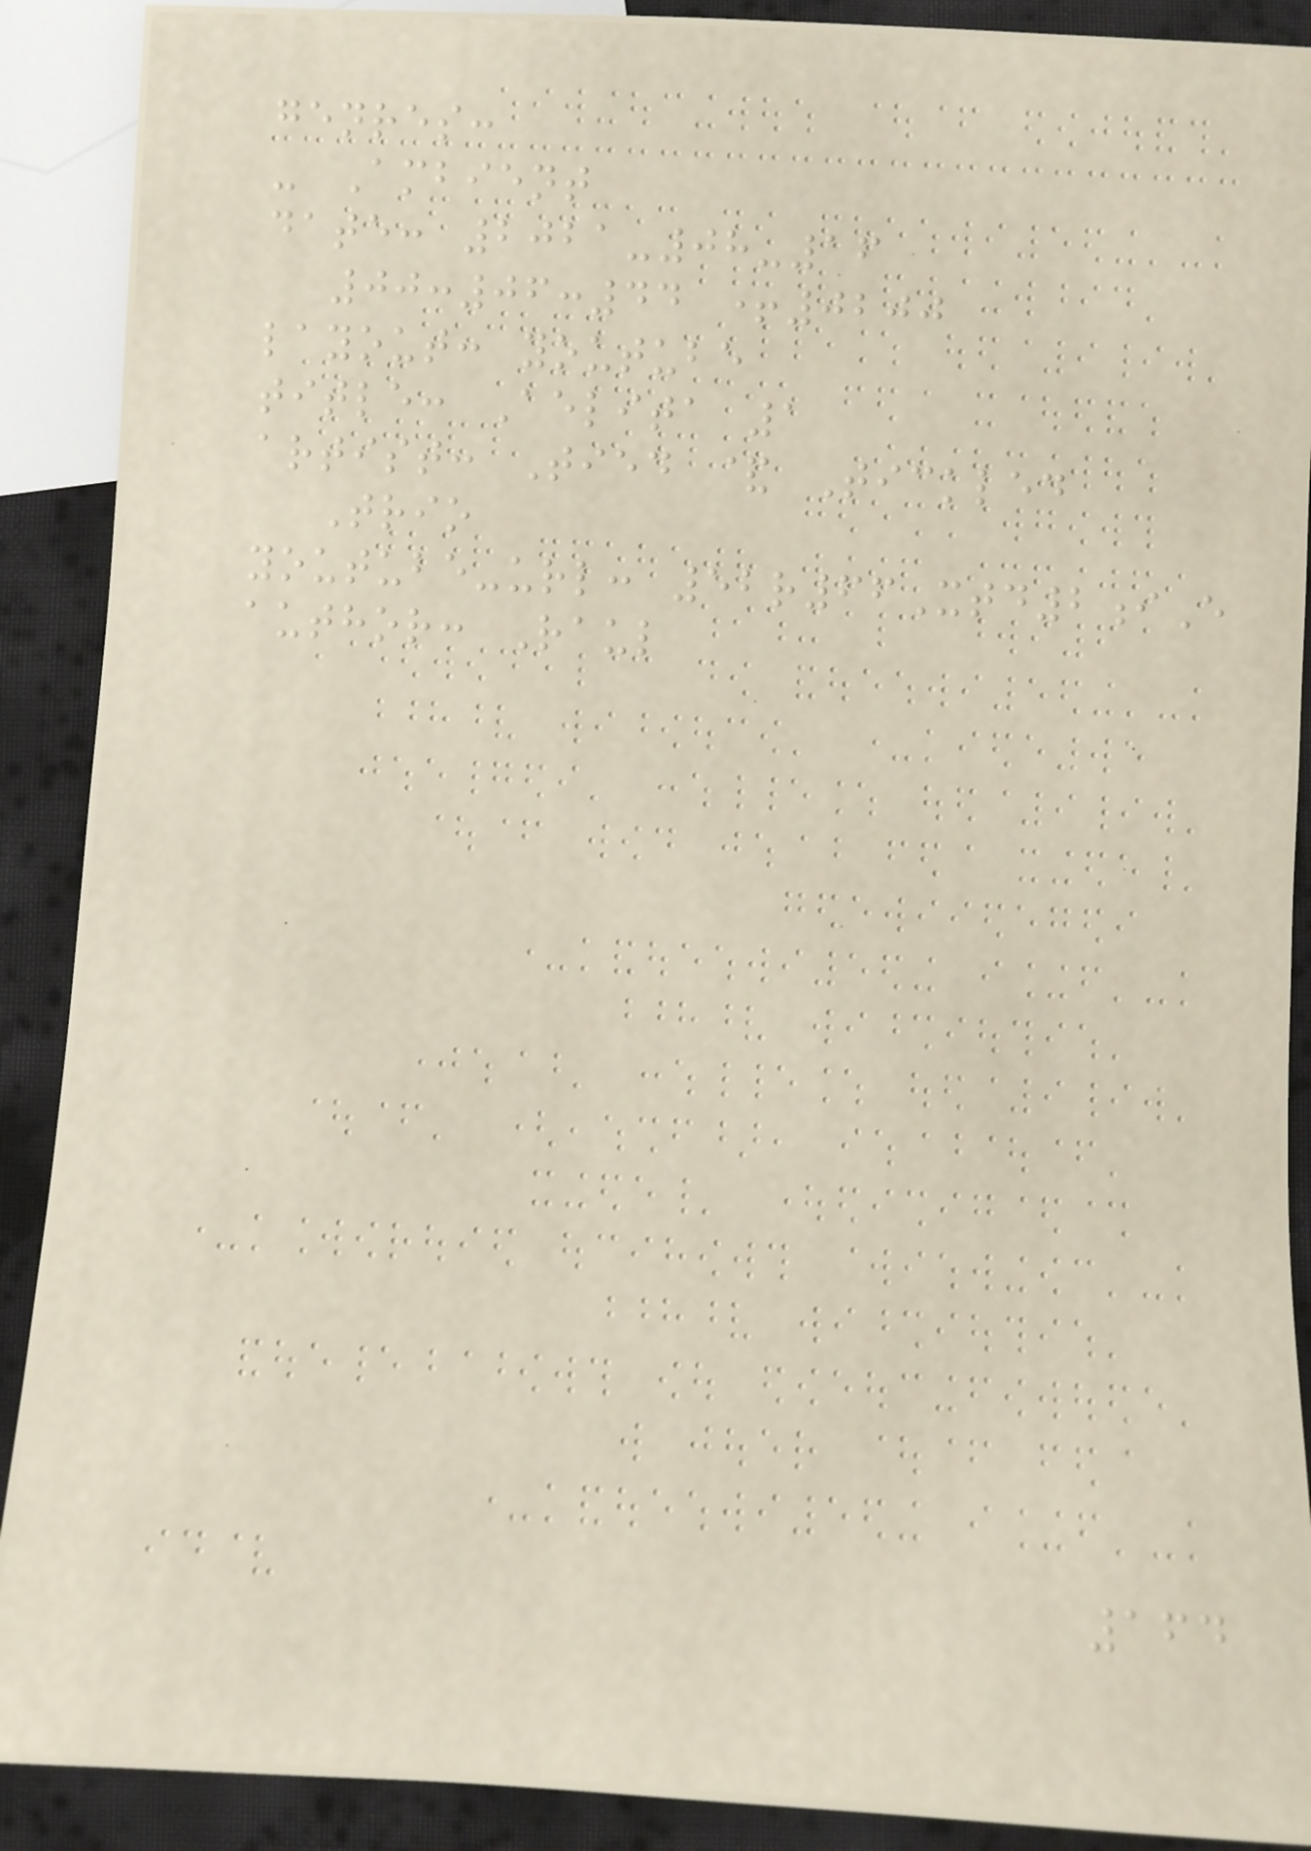genres:
- Ambient
date: 2021-08-16
00:06:44 +0200
layout: youtube
title: Aelita 1
artist: Tied & Tickled
Trio
youtube-url: 52r66Xtd2iE
author: Raul
164
